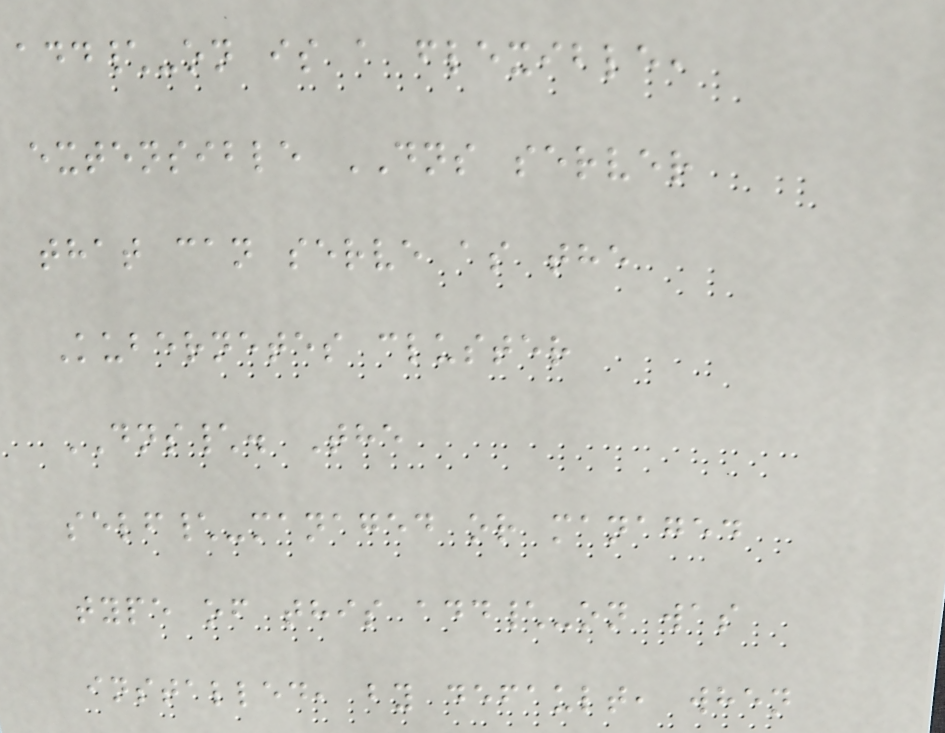add\-on is a flexible,
extensible DNS server
that can serve as the
Kubernetes cluster
DNS\. The
self\-managed or managed
type of this add\-on was
installed, by default, when
